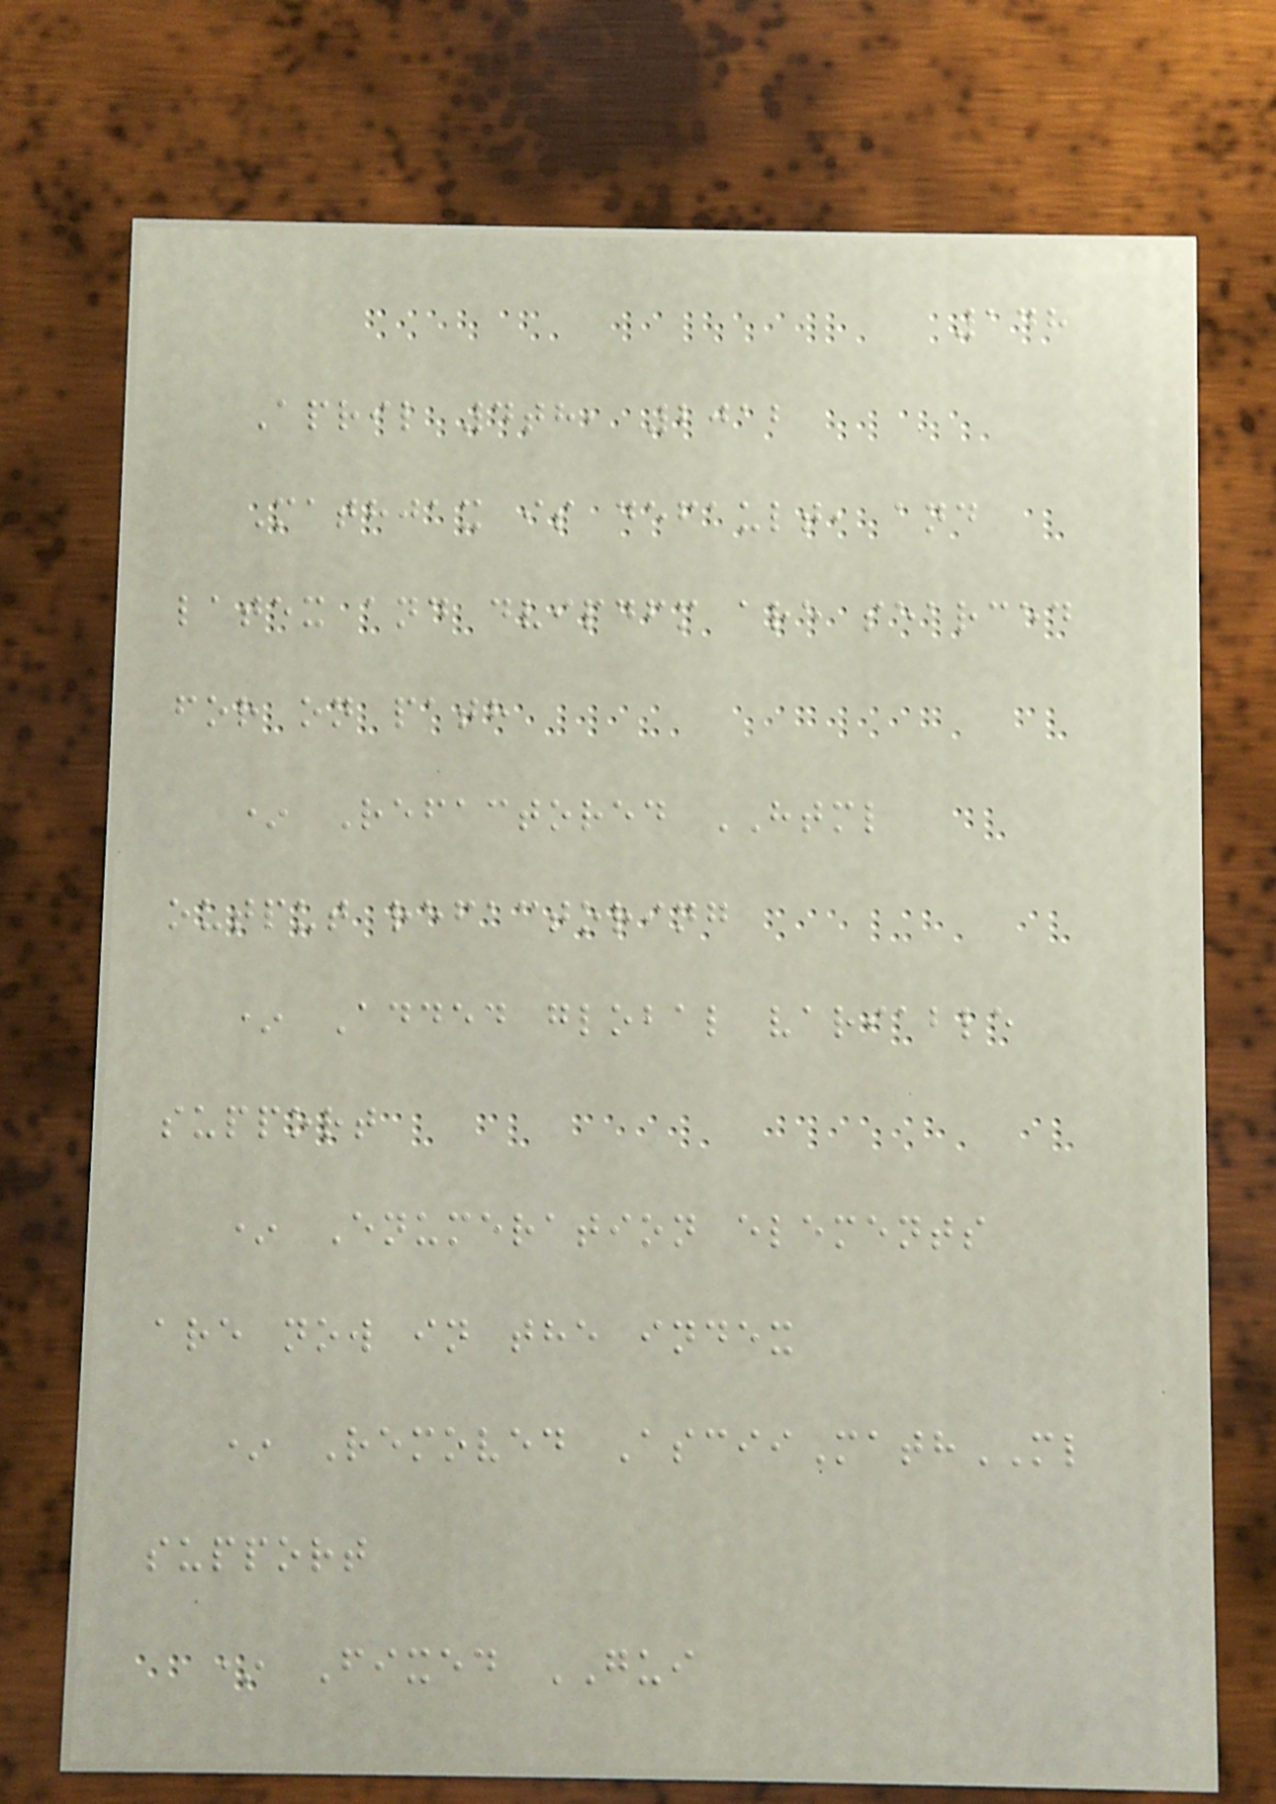148
April 4th, 2012
Mathjax is default, and
latex and dvipdfm are searced
for on path
* Refactored HTML
output refactoring
* Added global variable
support
* Enumeration elements
are now in the index
* Removed AsciiMathML
support
* Fixed GUI
